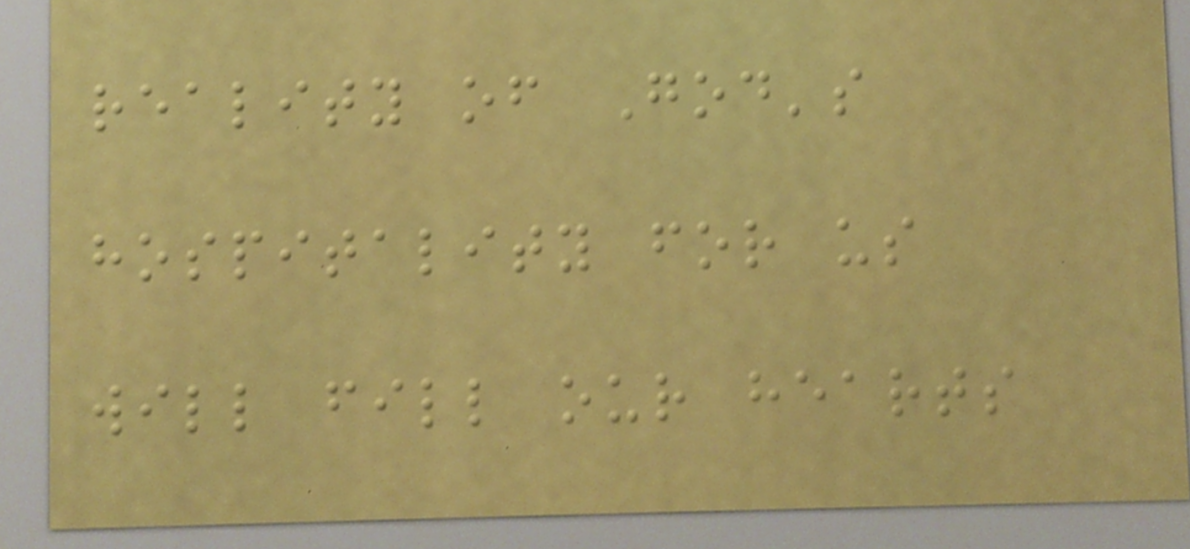reality of God's
hospitality for us
will fill our hearts
